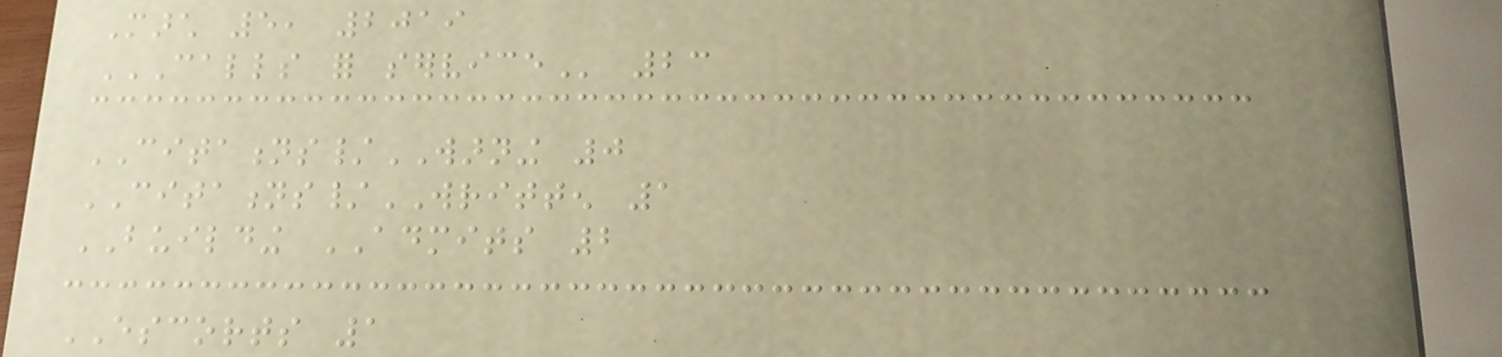March 5, 2019
CALLS FOR SERVICE 23
CITATIONS/WARNING 0
CITATIONS/WRITTEN 1
BUILDING ADMITS 2
ESCORTS 1
